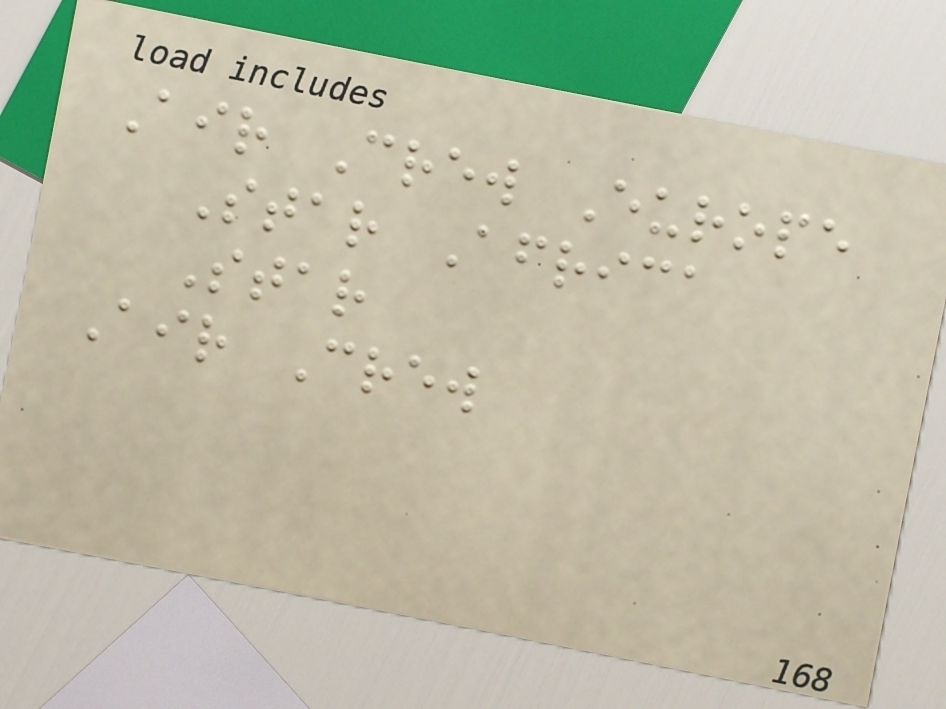Air Crew Europe
Star Africa
Star
Air Crew
